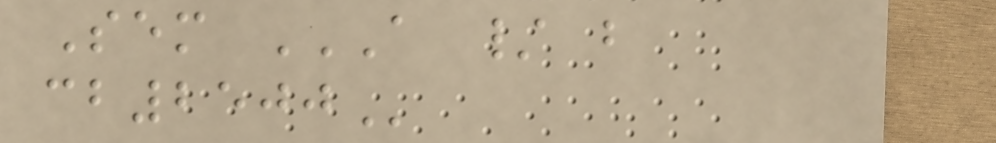Sem A / B
CB2500
